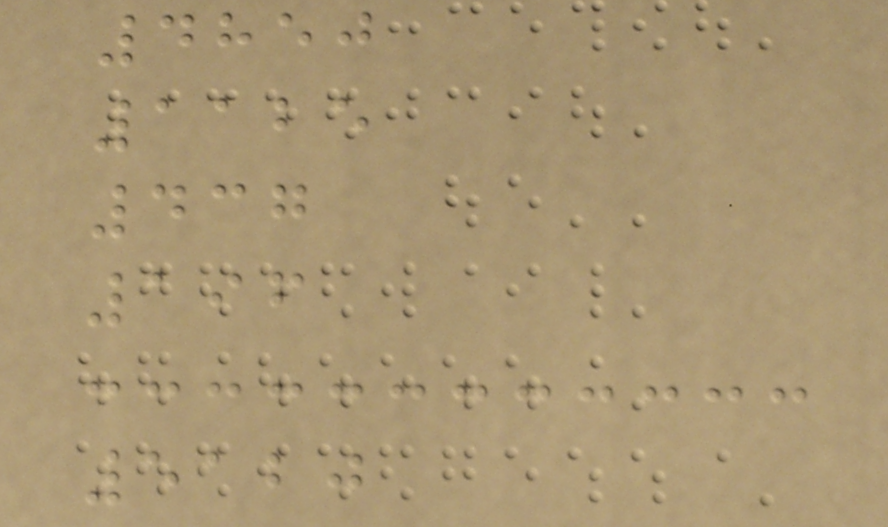4850
1125
437
196
5120
